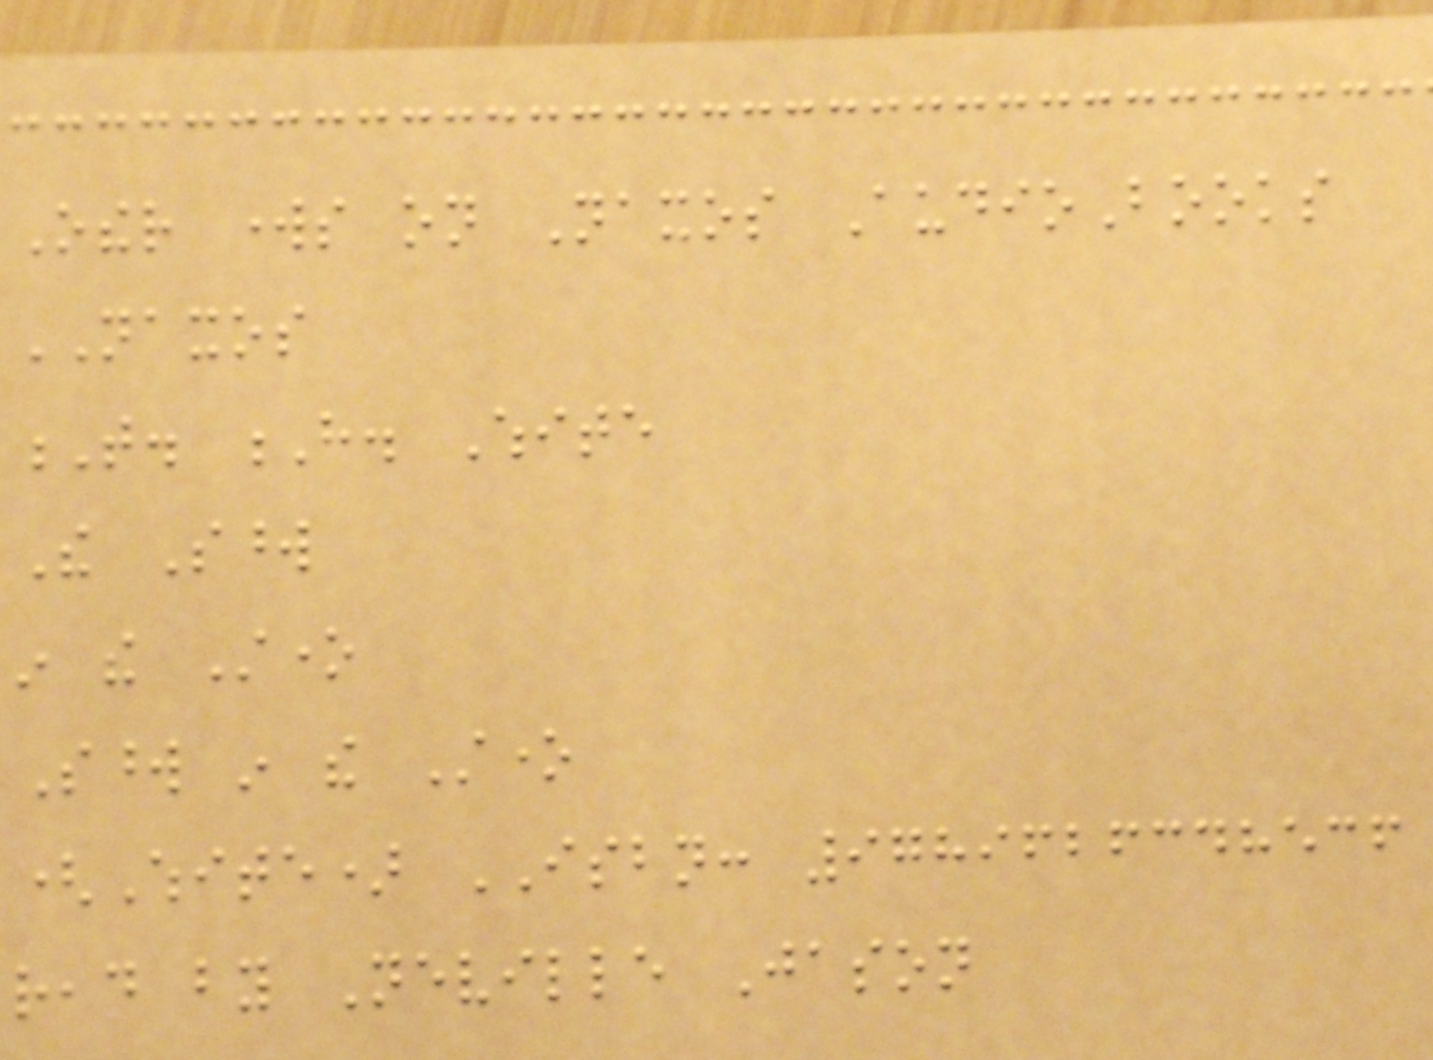Other works on Naxos AudioBooks
NAXOS
T. H. White
The Sword
in the Stone
Sword in the Stone
(White) ISBN: 9789626348536
read by Neville Jason
